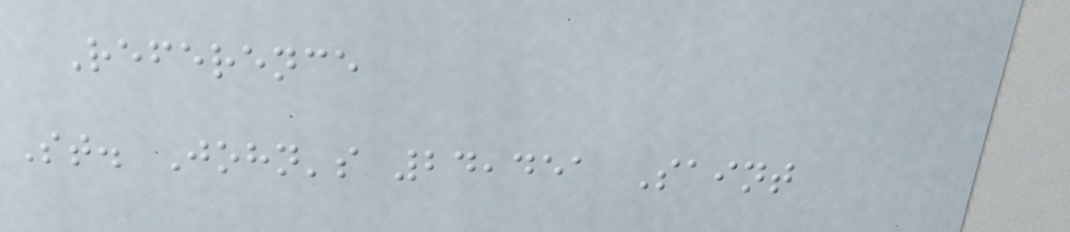Reference
St. John's 24,451 Saint
